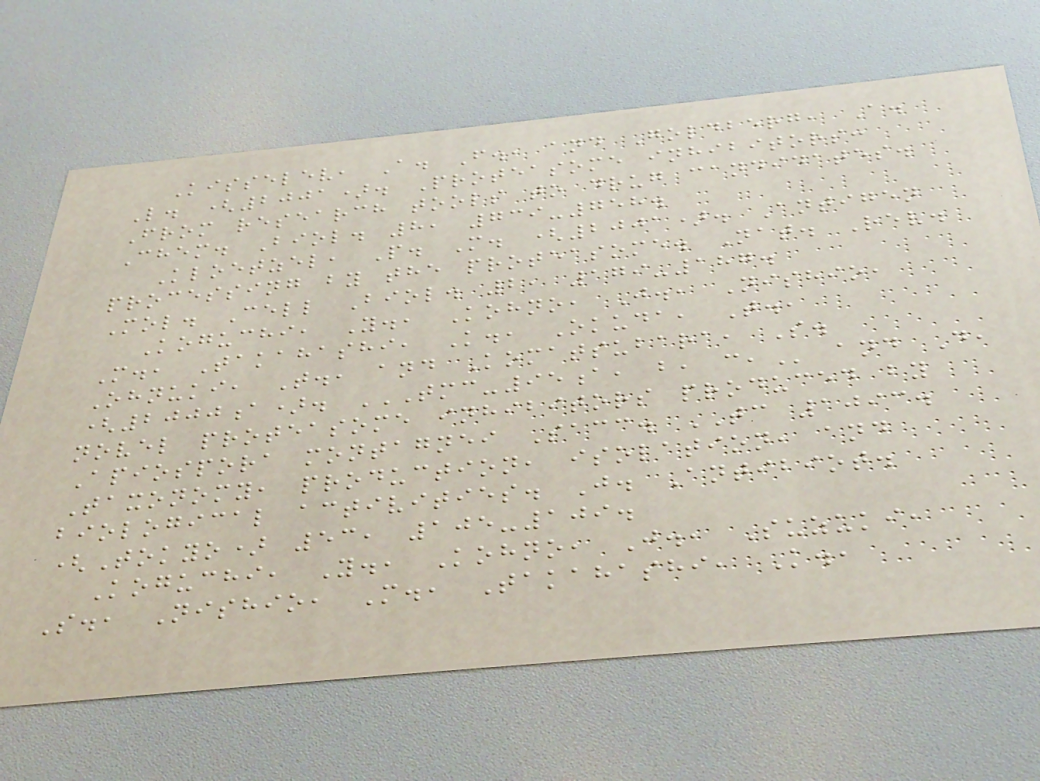Kisselev, A. F., and Goldberg, A.
L. (2001). Proteasome inhibitors:
From research tools to drug candidates.
Chem. Biol. 8, 739-758.
Kloetzel, P. M. (2001). Antigen
processing by the proteasome. Nat. Rev.
Mol. Cell Biol. 2, 179-187.
Koguchi, Y., Kohno, J., Nishio,
M., Takahashi, K., Okuda, T.,
Ohnuki, T., and Komatsubara, S.
(2000a). TMC-95A, B, C, and D,
novel proteasome inhibitors produced by
Apiospora montagnei Sacc. TC 1093.
Taxonomy, production, isolation, and
biological activities. J. Antibiot.
(Tokyo) 53, 105-109.
Koguchi, Y., Kohno, J., Suzuki,
S., Nishio, M., Takahashi, K.,
